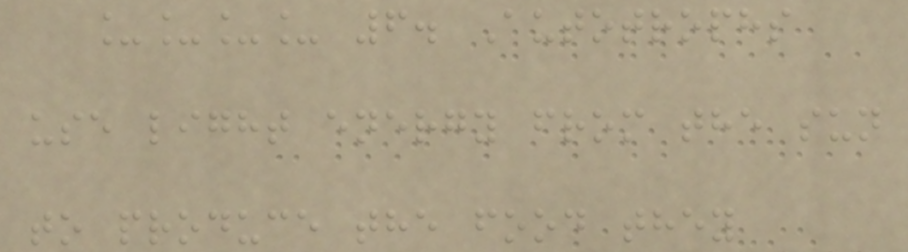____ 6. Autotrophs
use light energy from the sun
to produce the food they
